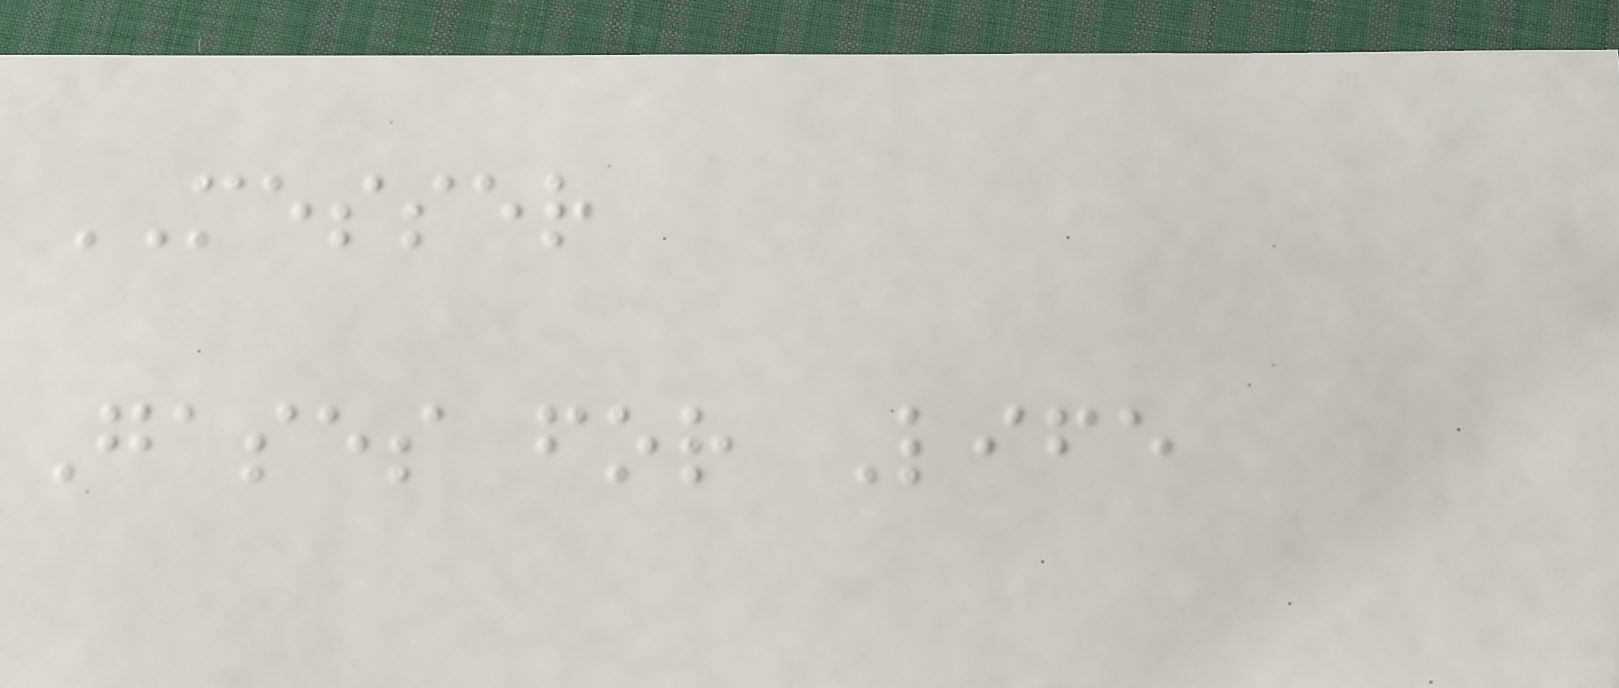MESSER
Gases for Life
